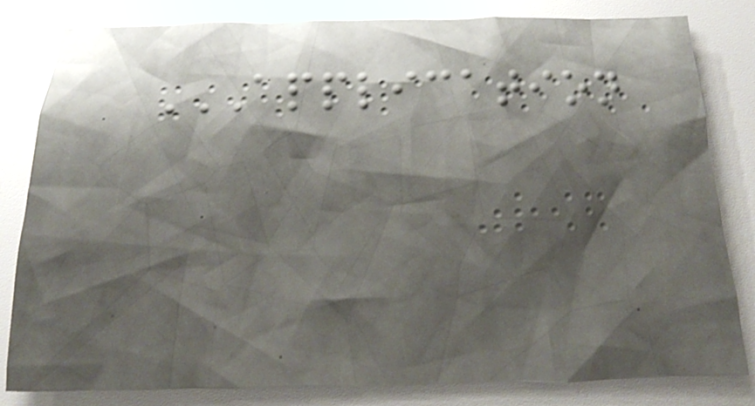APPLICATION
